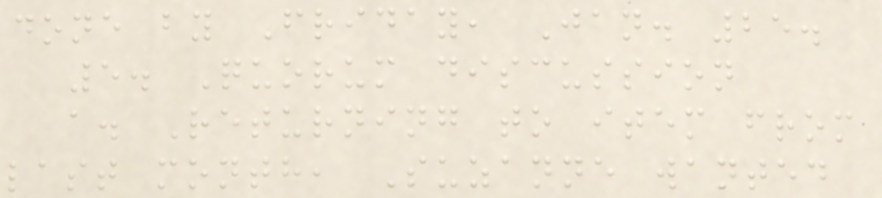done by Friday, Jan. 25.
5. Quorum discussion
a. Returning to item from
last month, Suzanne wanted
